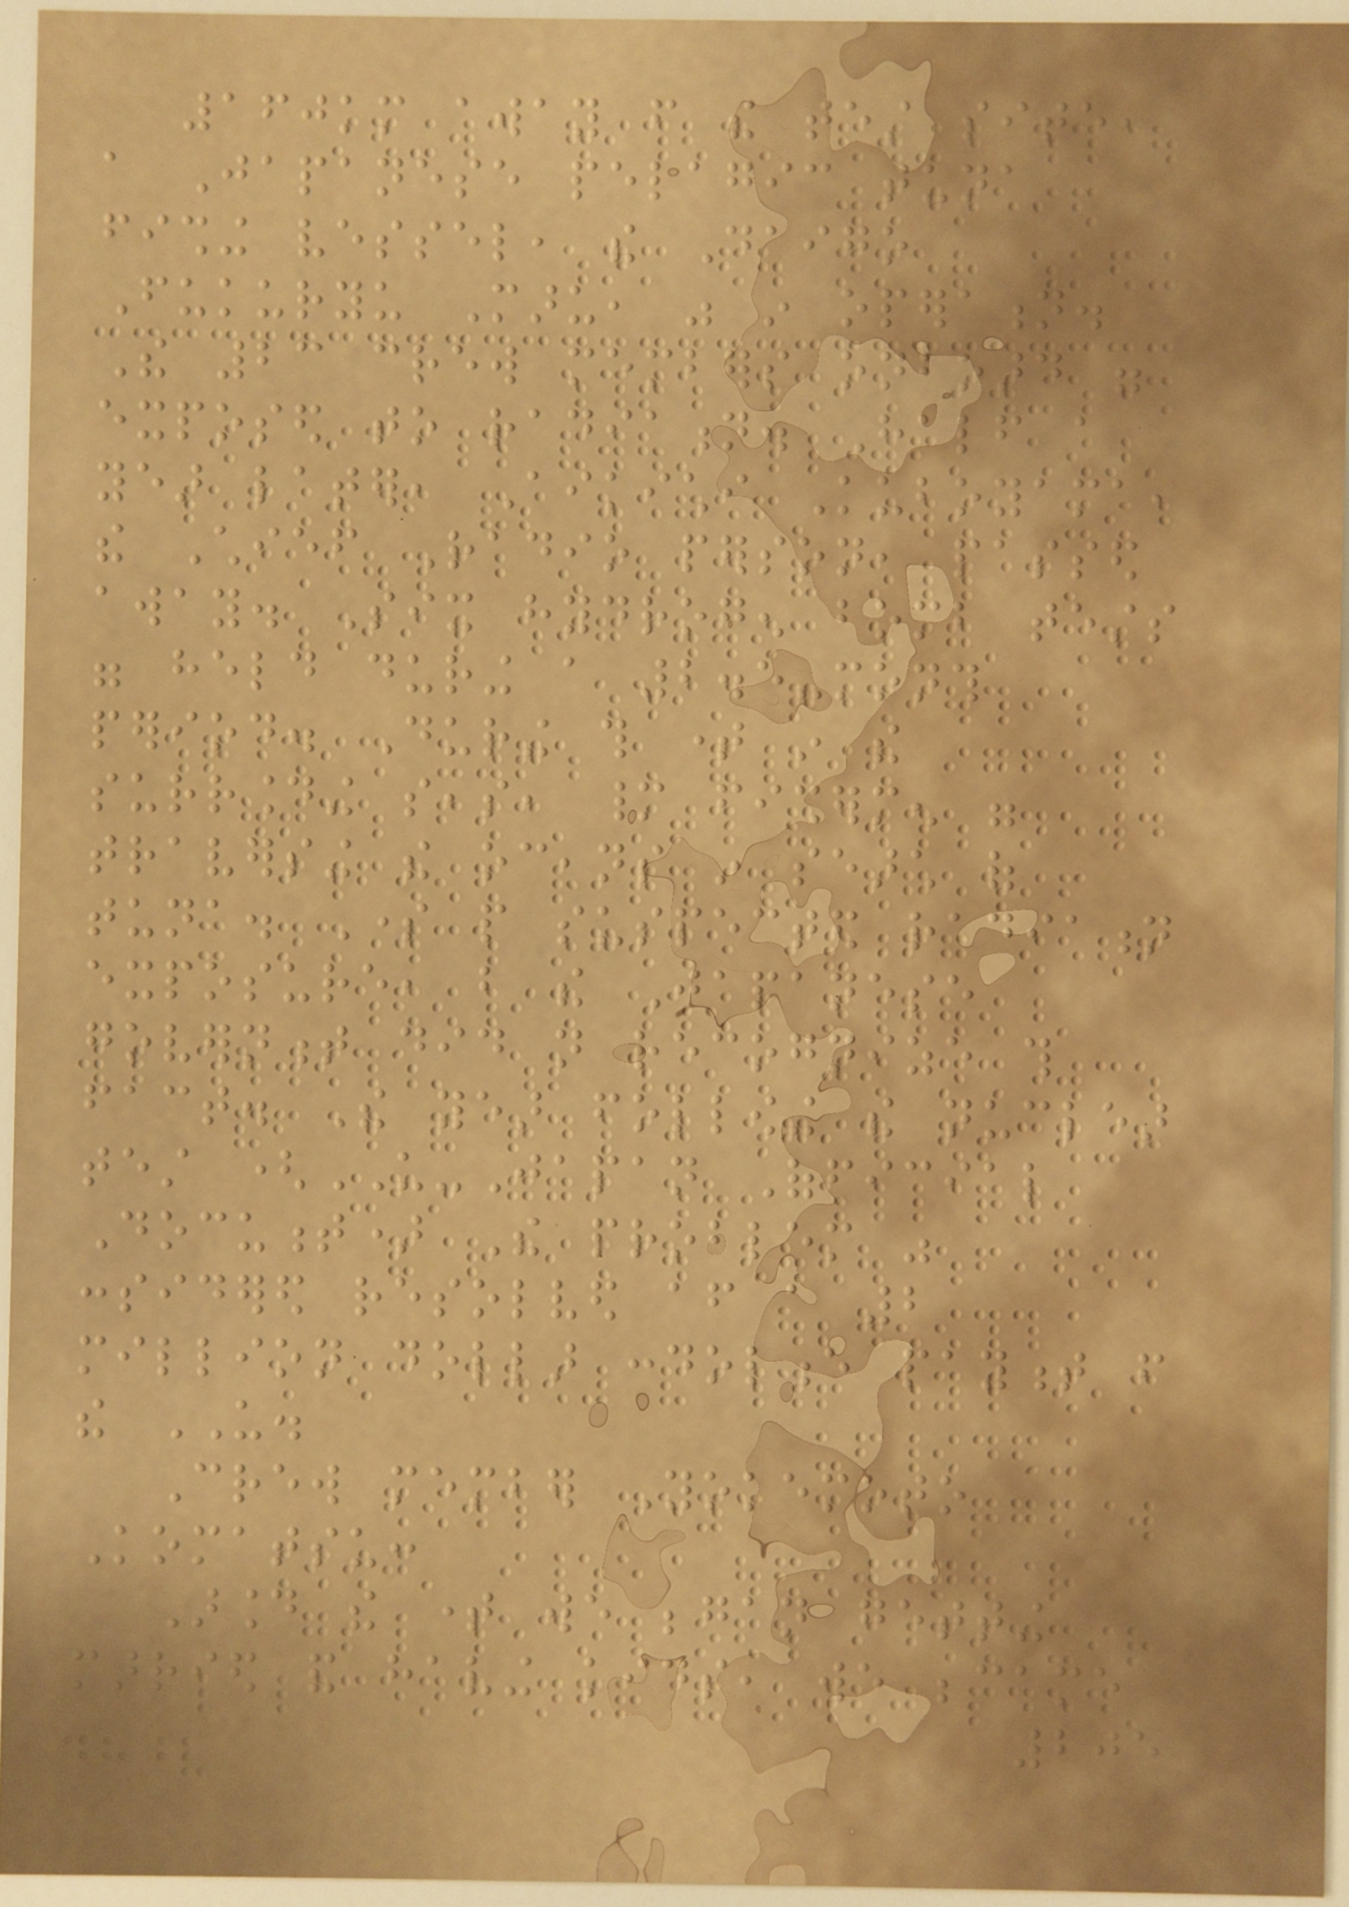160km away from the test site,
a Japanese pelagic tuna
fishing vessel, the Daigo
Fukuryu Maru, was in operation.
The 23 crew members onboard were
exposed to radiation. Half a
year later, Aikichi Kuboyama,
the Chief Radio person, passed
away. Six hydrogen bomb tests
were held during a 2.5-month
period. During this time in the
surrounding seas, many fishermen were
traversing the oceans in search of
tuna. Some people suspected radiation
exposure, but the Japanese
government did not recognize this
fact. The year following the nuclear
test (US-Japan Official
Document) The problem was
considered resolved after a 2
million dollar condolence payment from
the US.
Crew member Yokemoto
Komatsu:
Around the time we began getting
married and having kids, we became
205
